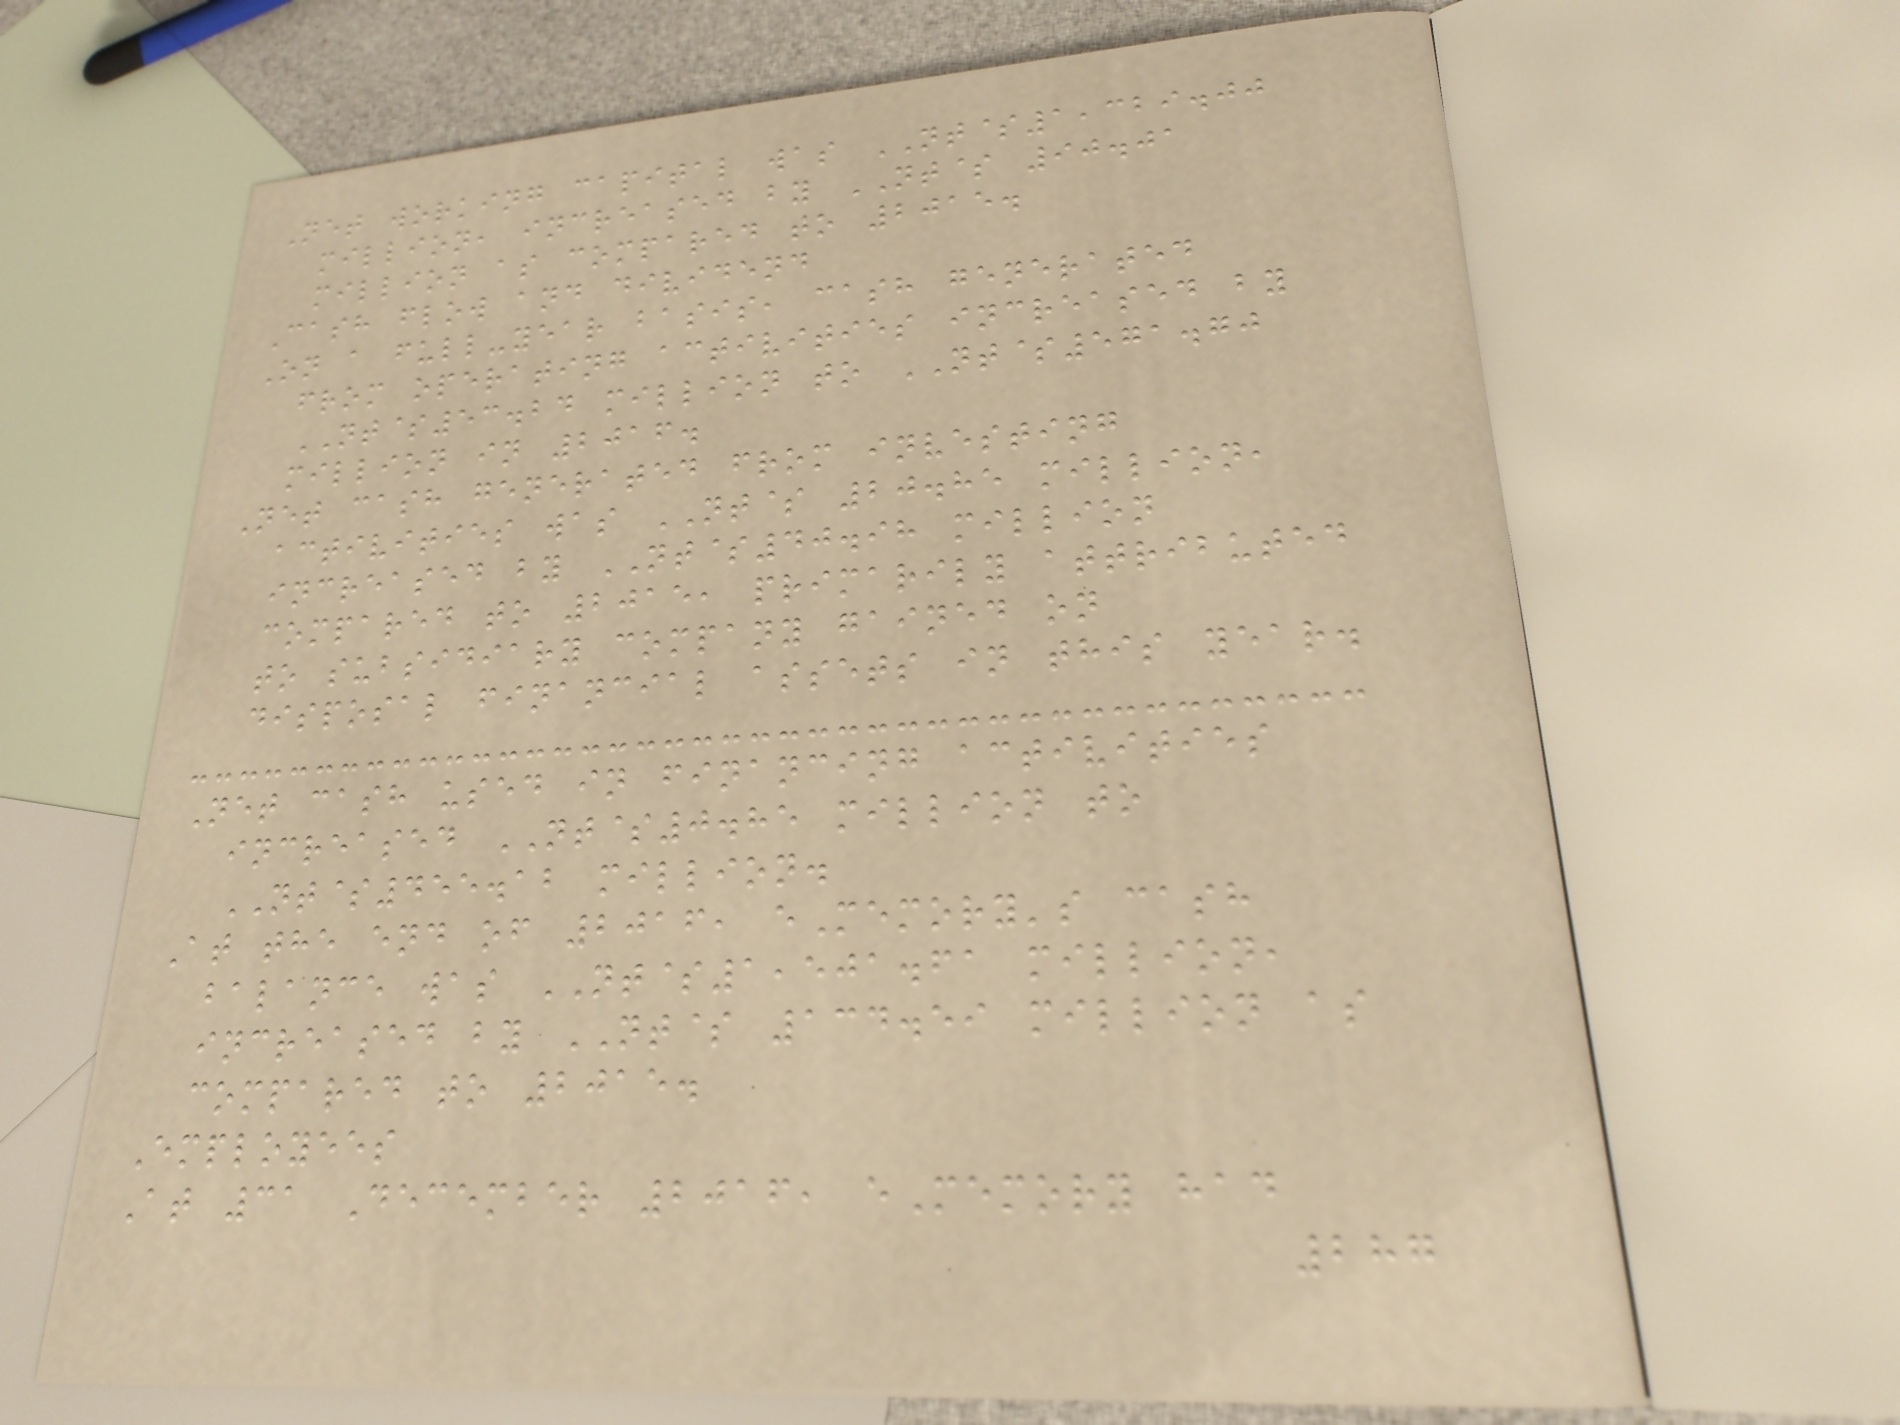Net working capital was NT$1,329.00
million, increased by NT$ 90.01
million as compared to 2015.
Cash flow and dividend
On a full-year basis, cash generated
from operating activities increased by
NT$53.24 million to NT$571.70
million in 2016.
Net cash generated from investing
activities was NT$ 20.85 million,
increased by NT$40.98 million
compared to 2015, primarily attributed
to subsidiary company gained on
disposal financial assets in this year.
Net cash used in financing activities
increased NT$0.85 million to
NT$455.12 million.
At the end of 2016, eMemory's cash
balance was NT$1,501.61 million,
increased by NT$ 134.59 million as
compared to 2015.
Employees
At 31 December 2016, eMemory had
287
